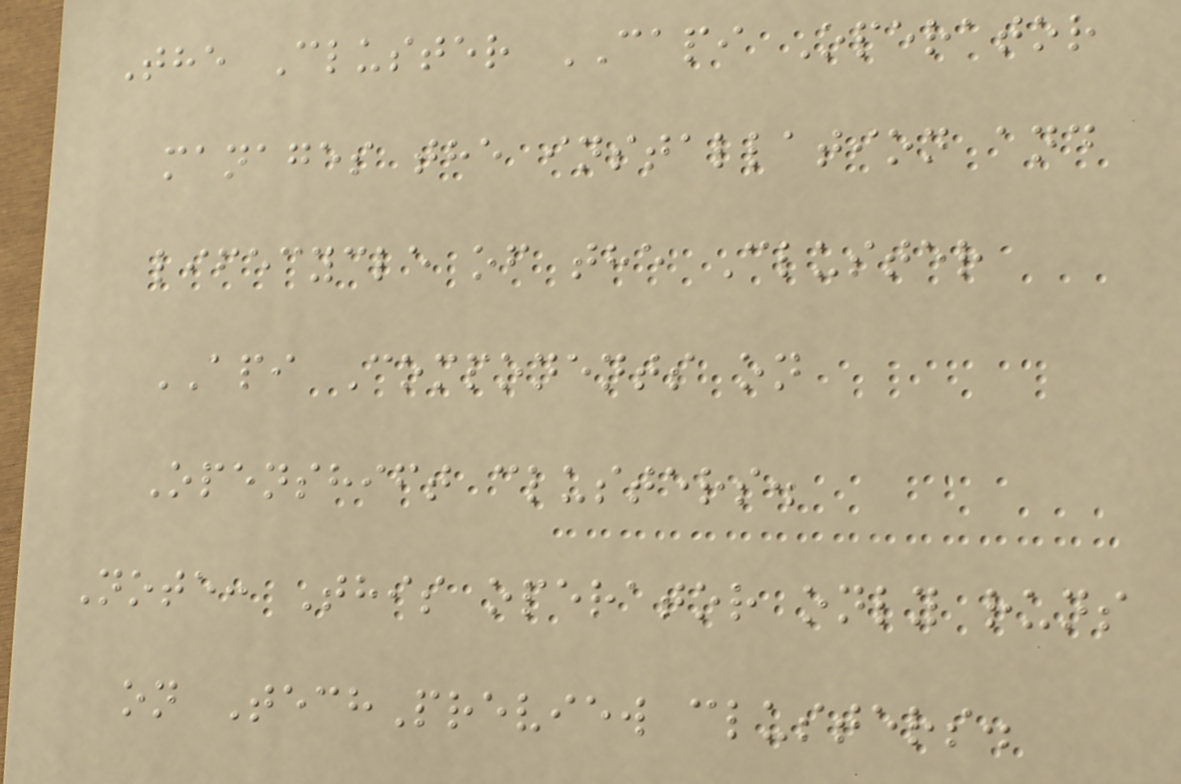The Cluster CAPI Operator
manages the installation and
lifecycle of the Cluster
API Components on
Openshift clusters.
Note: This operator only runs
on TechPreview clusters.
